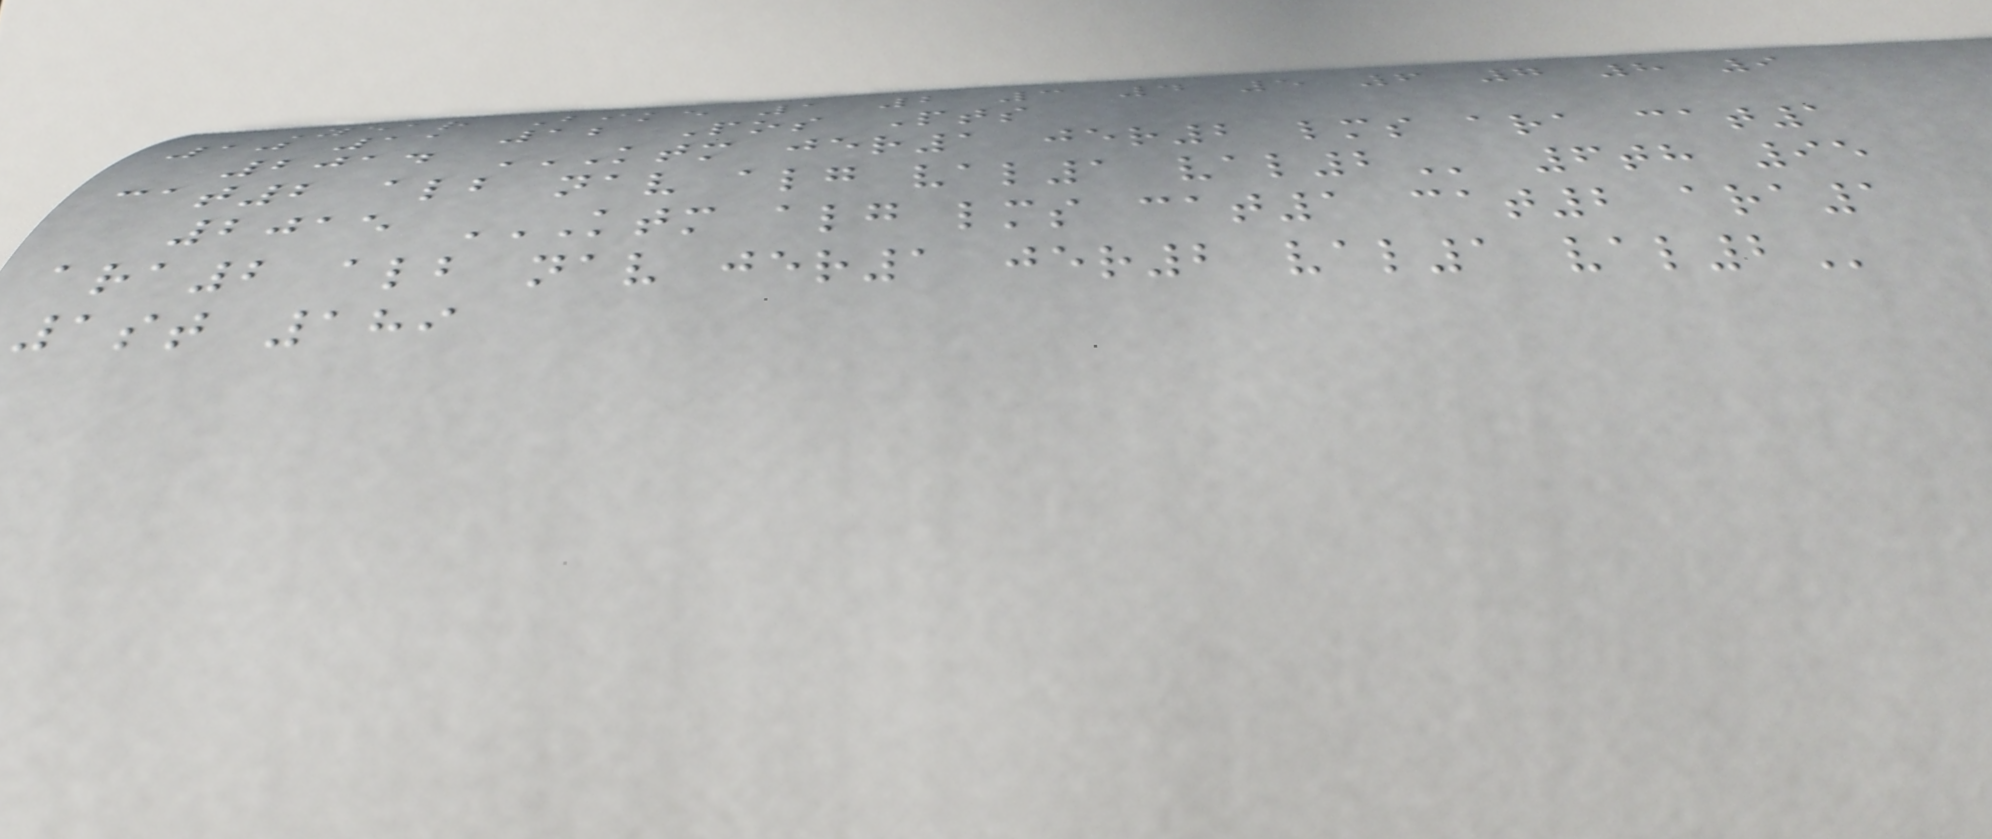Year Bike 1 2 3 4 5 6 7 8 9
10 11 12 Pos Pts
2014 KTM JER1 JER2 LMS ARA CAT1
CAT2 ALB NAV ALG VAL1 VAL2 6th 95
2015 KTM ALG LMS CAT1 CAT2 ARA1
ARA2 ALB NAV JER1 JER2 VAL1 VAL2
1st 189
